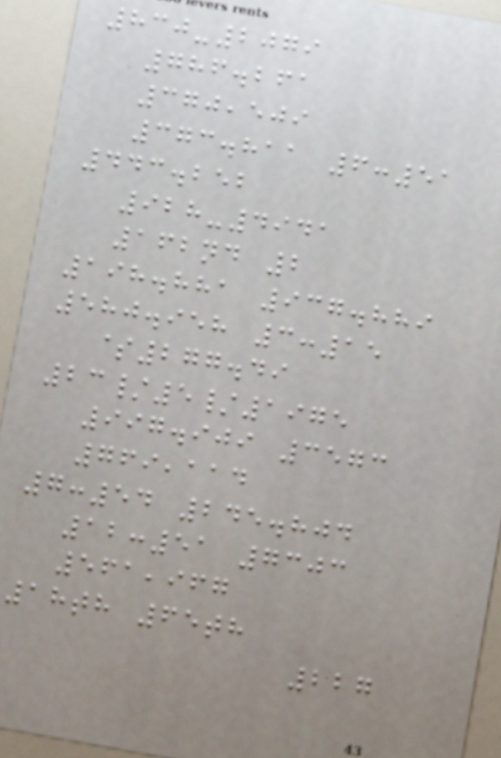830-2079
786.261
370,509
373.811 6:51
443.252
928-4941
162nd 2
198.881 937.889
580.958 3:15
$277.49
23/5/1975
997.909 3573
769,114
7:54 245.804
12:51 7303
561,967
18th 65th
227
